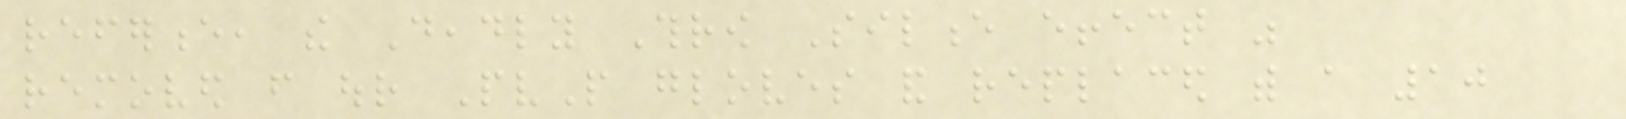reference, the Deadly Throw Silence effect was
removed from our PvP gloves and replaced with a 10
